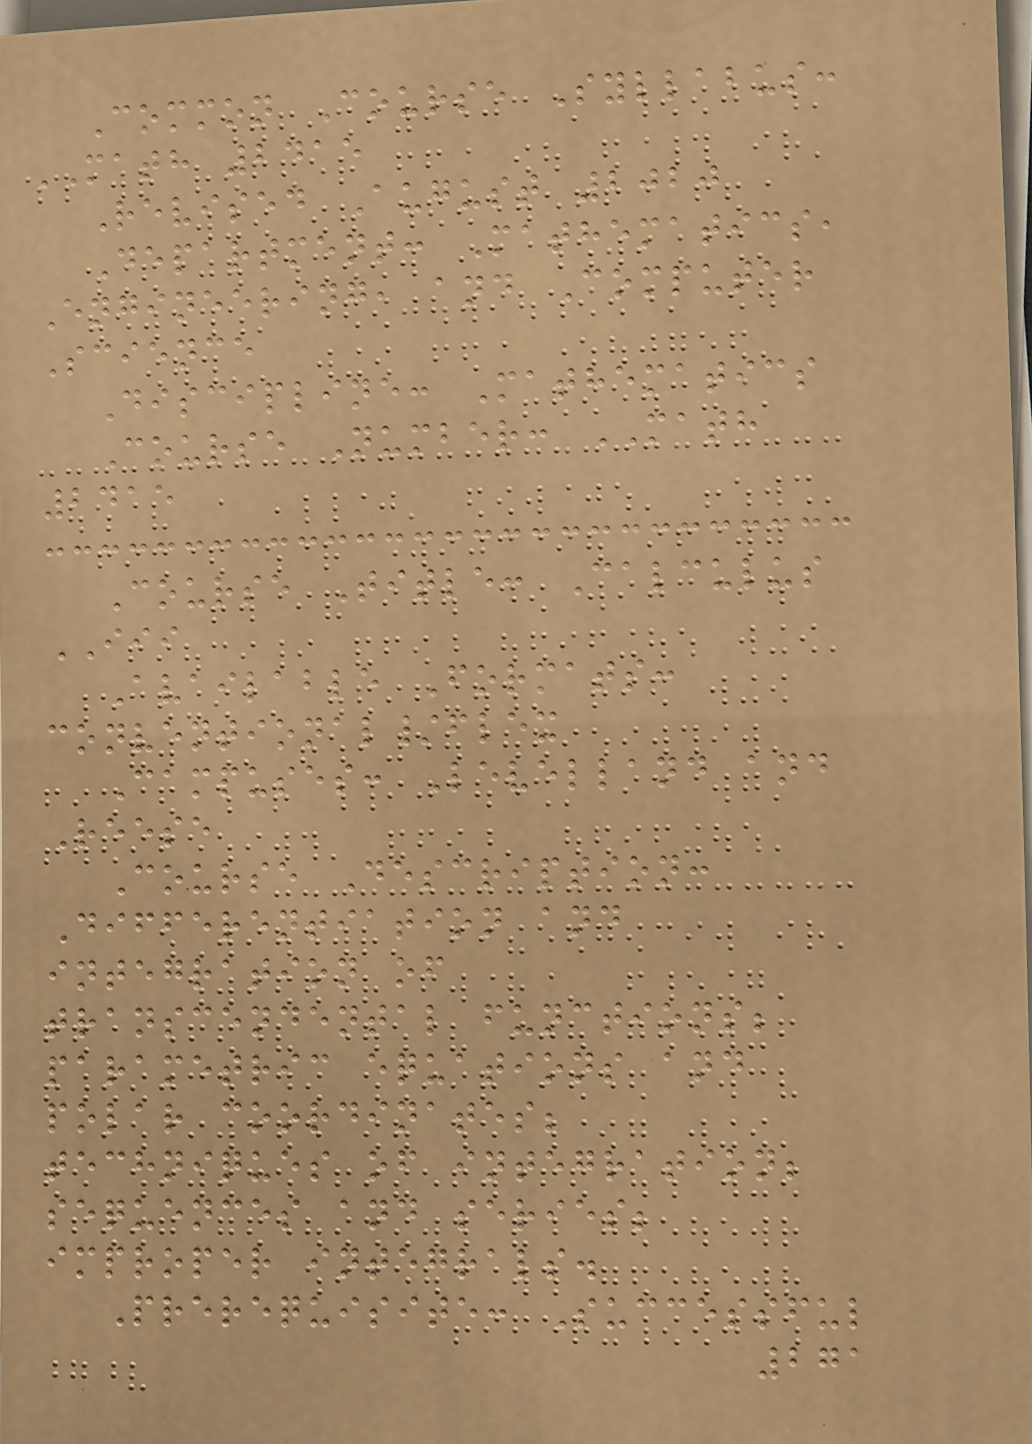Common Course Syllabus:
MATH 2415
Revised August 2020
Department: Mathematics,
Engineering, and Computer
Science
Discipline: Mathematics
Course Number: MATH
2415
Course Title: Calculus
III
Available Formats:
conventional/flex
Campuses: Levelland and
Reese
Course Description:
Differentiation and
integration of
transcendental functions;
parametric equations and
polar coordinates;
techniques of integration;
sequences and series;
improper integrals.
Prerequisite: Successful
271
